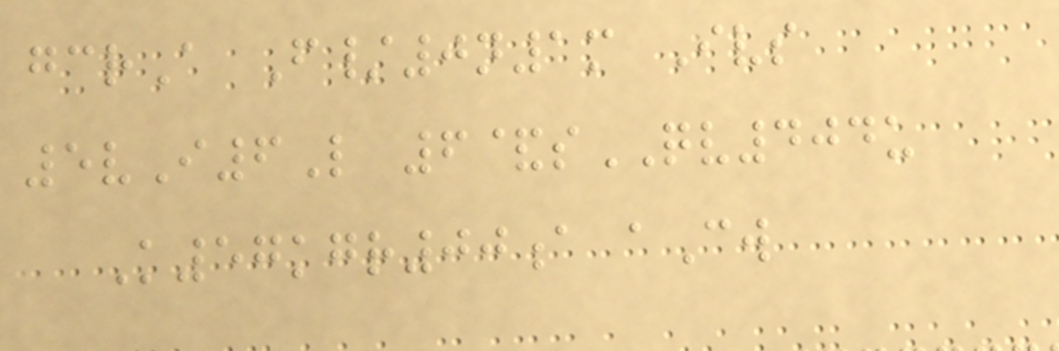gcrA F/0n1m Ivs
5vI6L 6&sQV404u
K57kgr00a aCw
